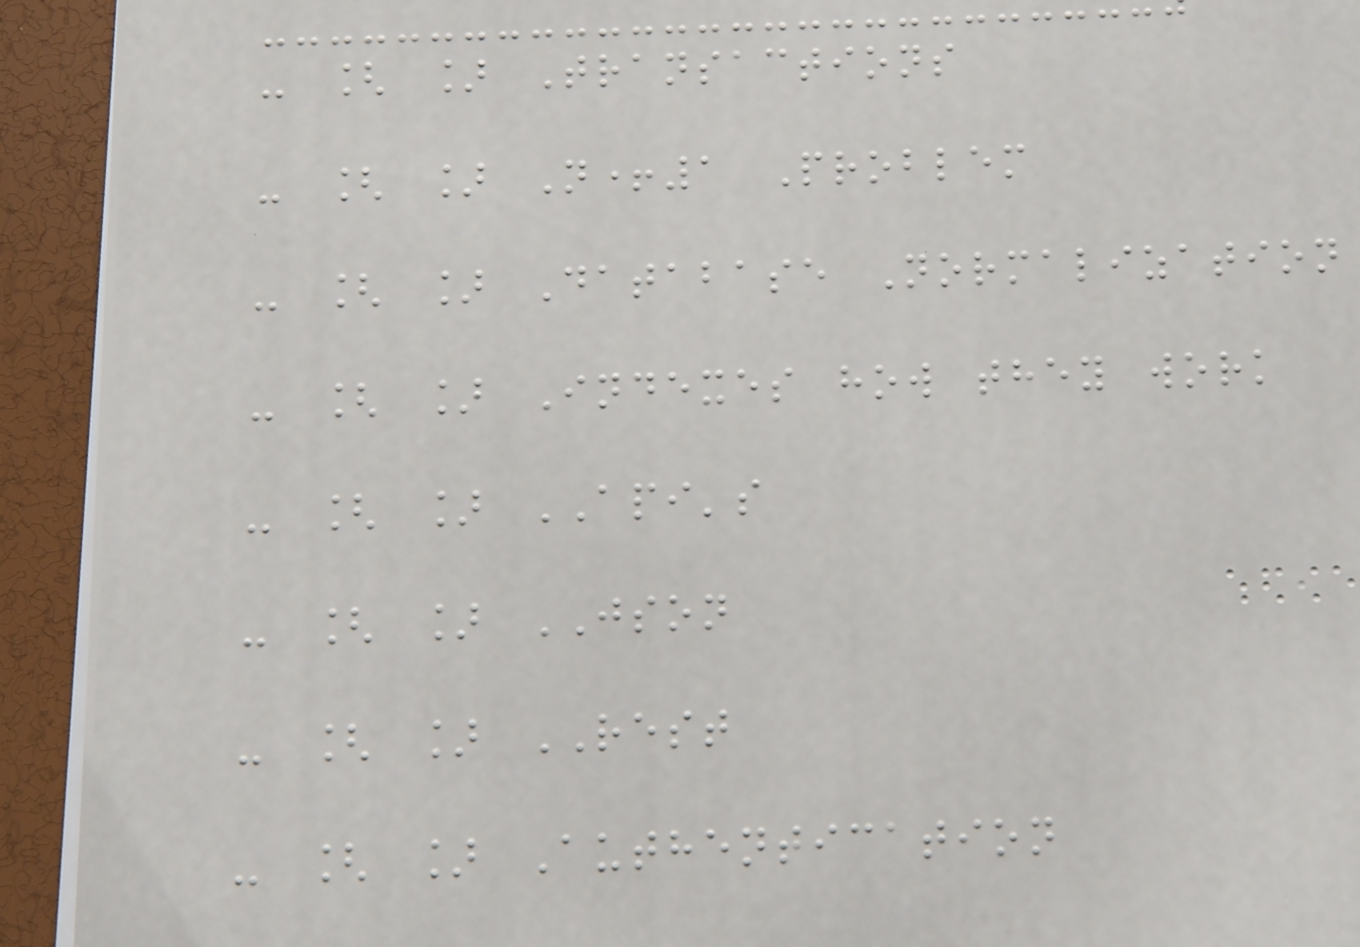- [ ] Transactions
- [ ] N+1 Problem
- [ ] Database Normalization
- [ ] Indexes how they work
- [ ] API's
- [ ] JSON
- [ ] REST
- [ ] Authentication
